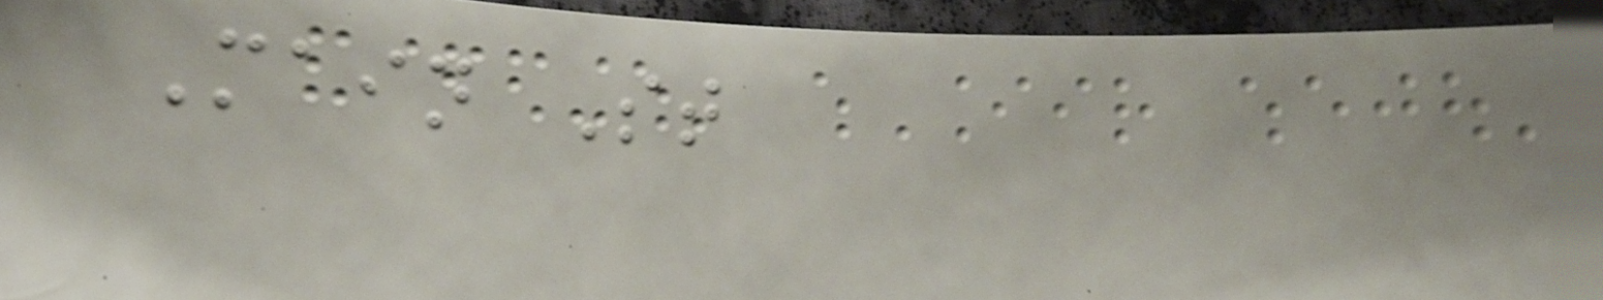Main St
